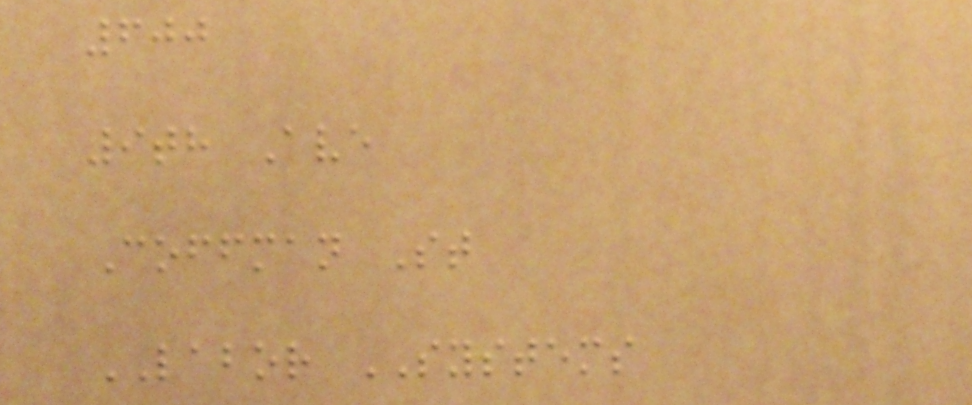600
9th Ave
Coffman St
LABOR SYSTEMS
